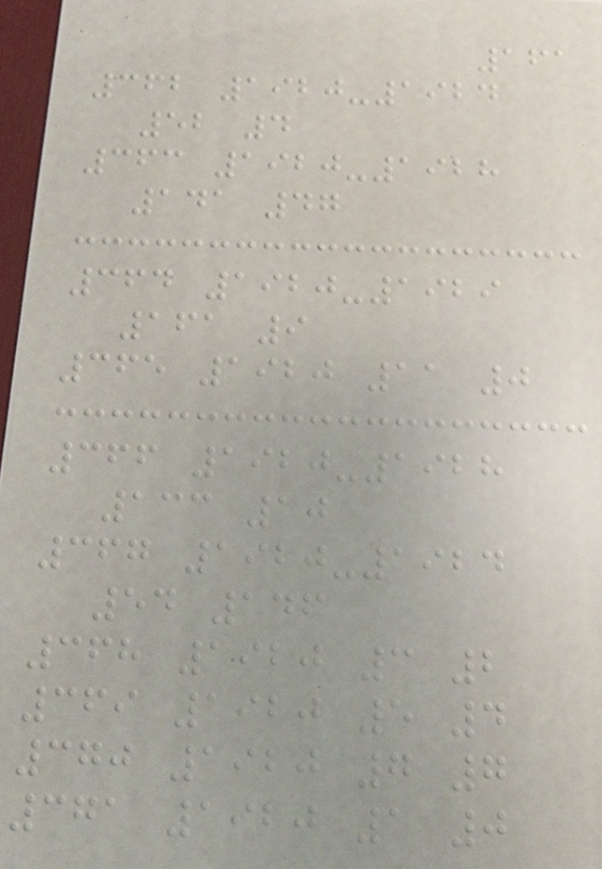161
362 1920-1924
52 4
363 1920-1928
141 47
364 1920-1929
161 9
365 1920 11 0
366 1920-1928
133 10
367 1920-1924
54 146
368 1920 3 2
369 1920 5 4
370 1920 7 7
371 1920 1 0
